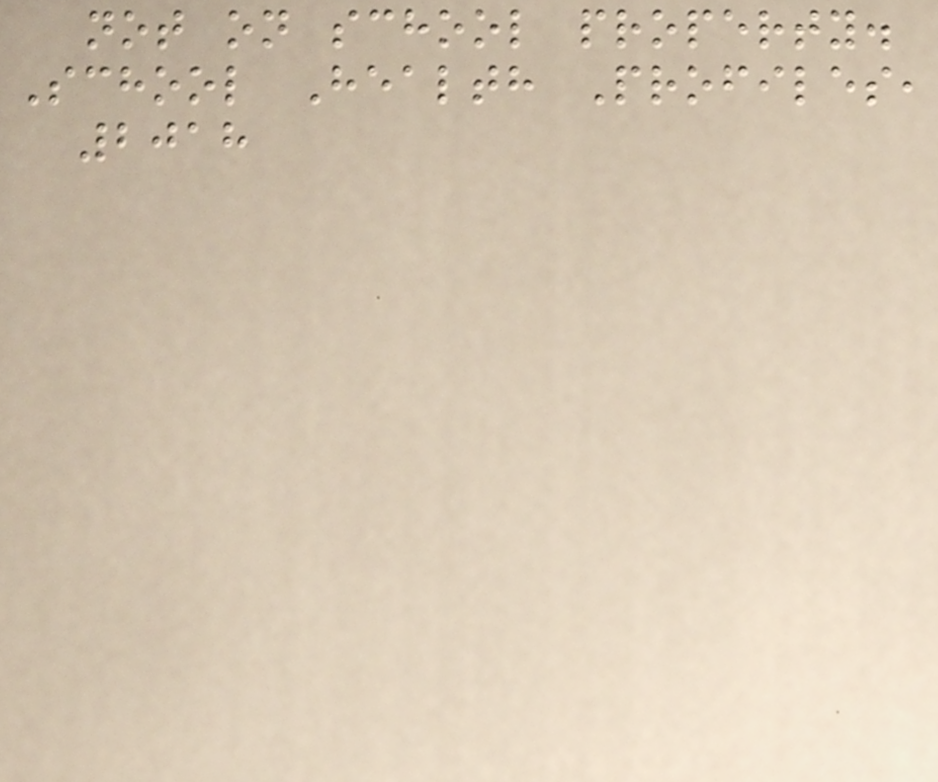not on school property.
School Health Profiles,
2018
